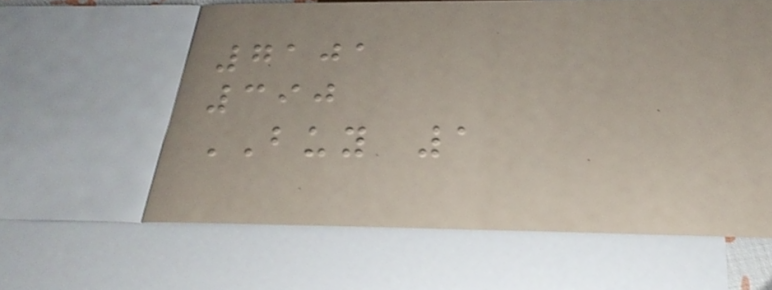7101
390
BUY 1
